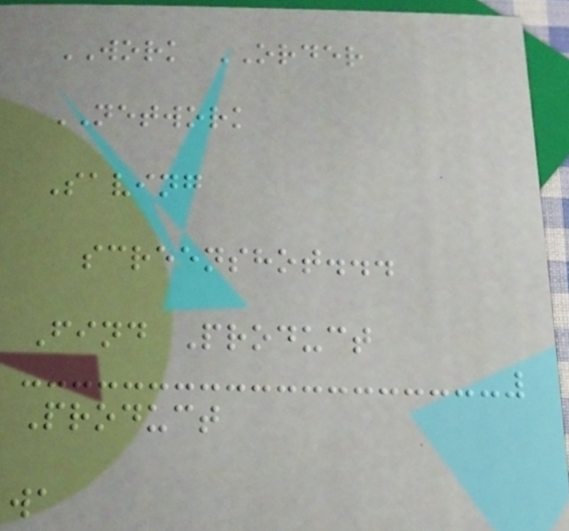WORK ORDER
NETWORK
Saving
screenshot...
Find Product
Product
wa
